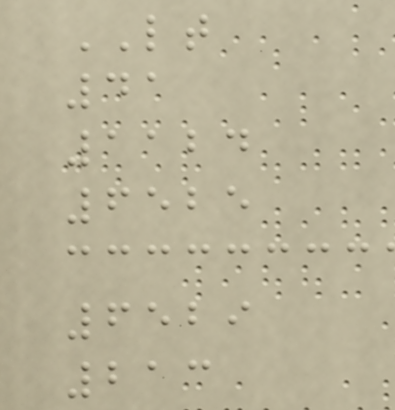LT
41
1124
6525
6529
213
